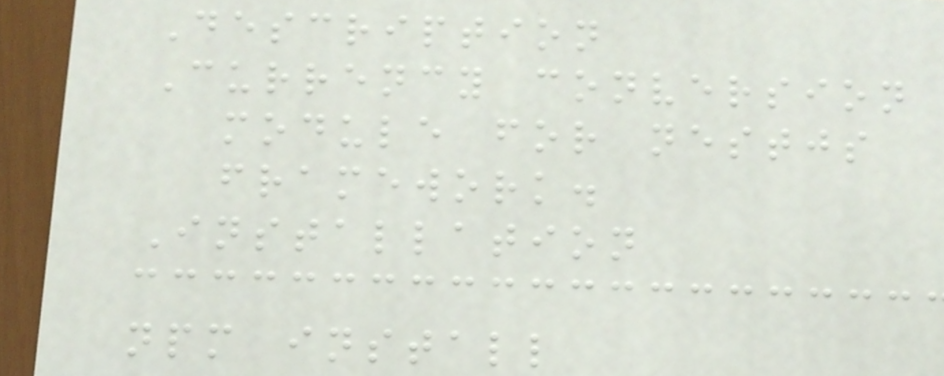Description
Currency conversion
module for nestjs
framework.
Installation
npm install
